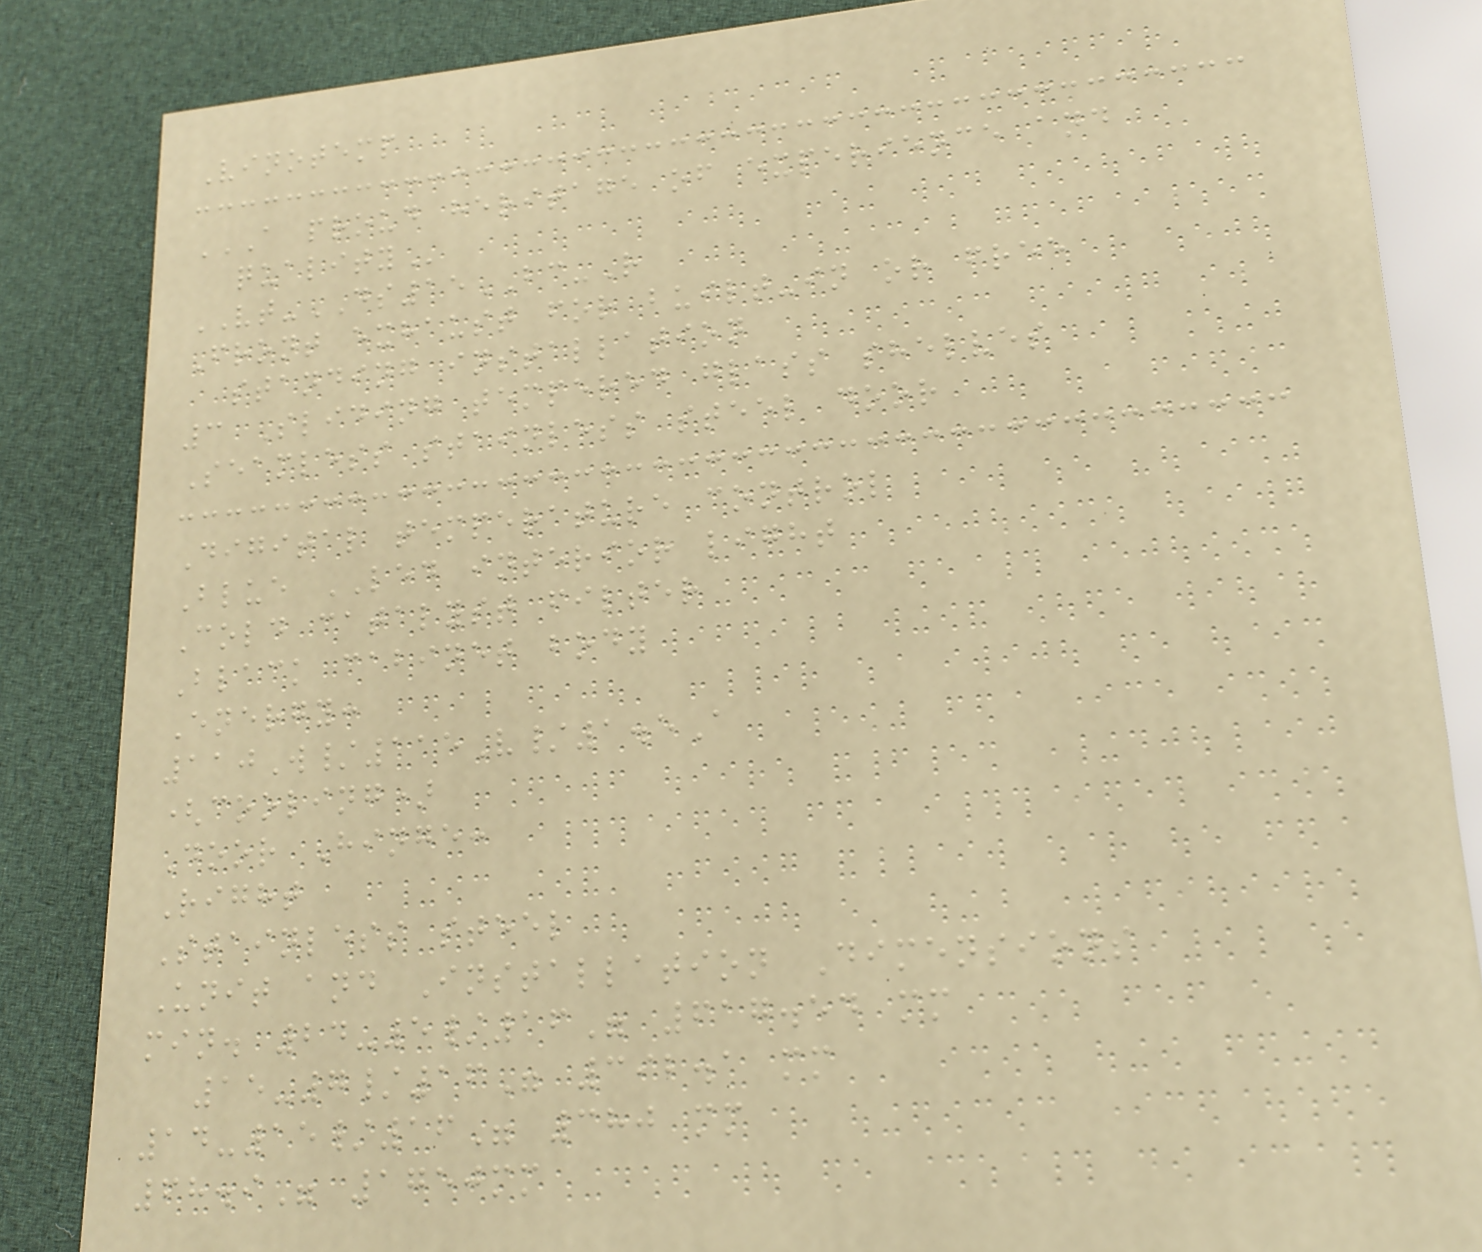Vinotemp
A PROUD HERITAGE OF EXPERIENCE AND
QUALITY
VT-DS15BC-R
Front exhaust for built-in or free
standing installation
3 Sliding tempered glass shelves
Seamless stainless steel door
Digital temperature control
Blue LED interior light
Cold catalyst filter
Black cabinet body
Energy:
110W/115V/1.5A
(cooling)
Door Hinge:
Right
Stainless steel
Unit and Installation Dimensions
min. 24-5/16" 617.54 mm
15-7/16" 392.1 mm
14-15/16" 380 mm
68.9" 1750mm
